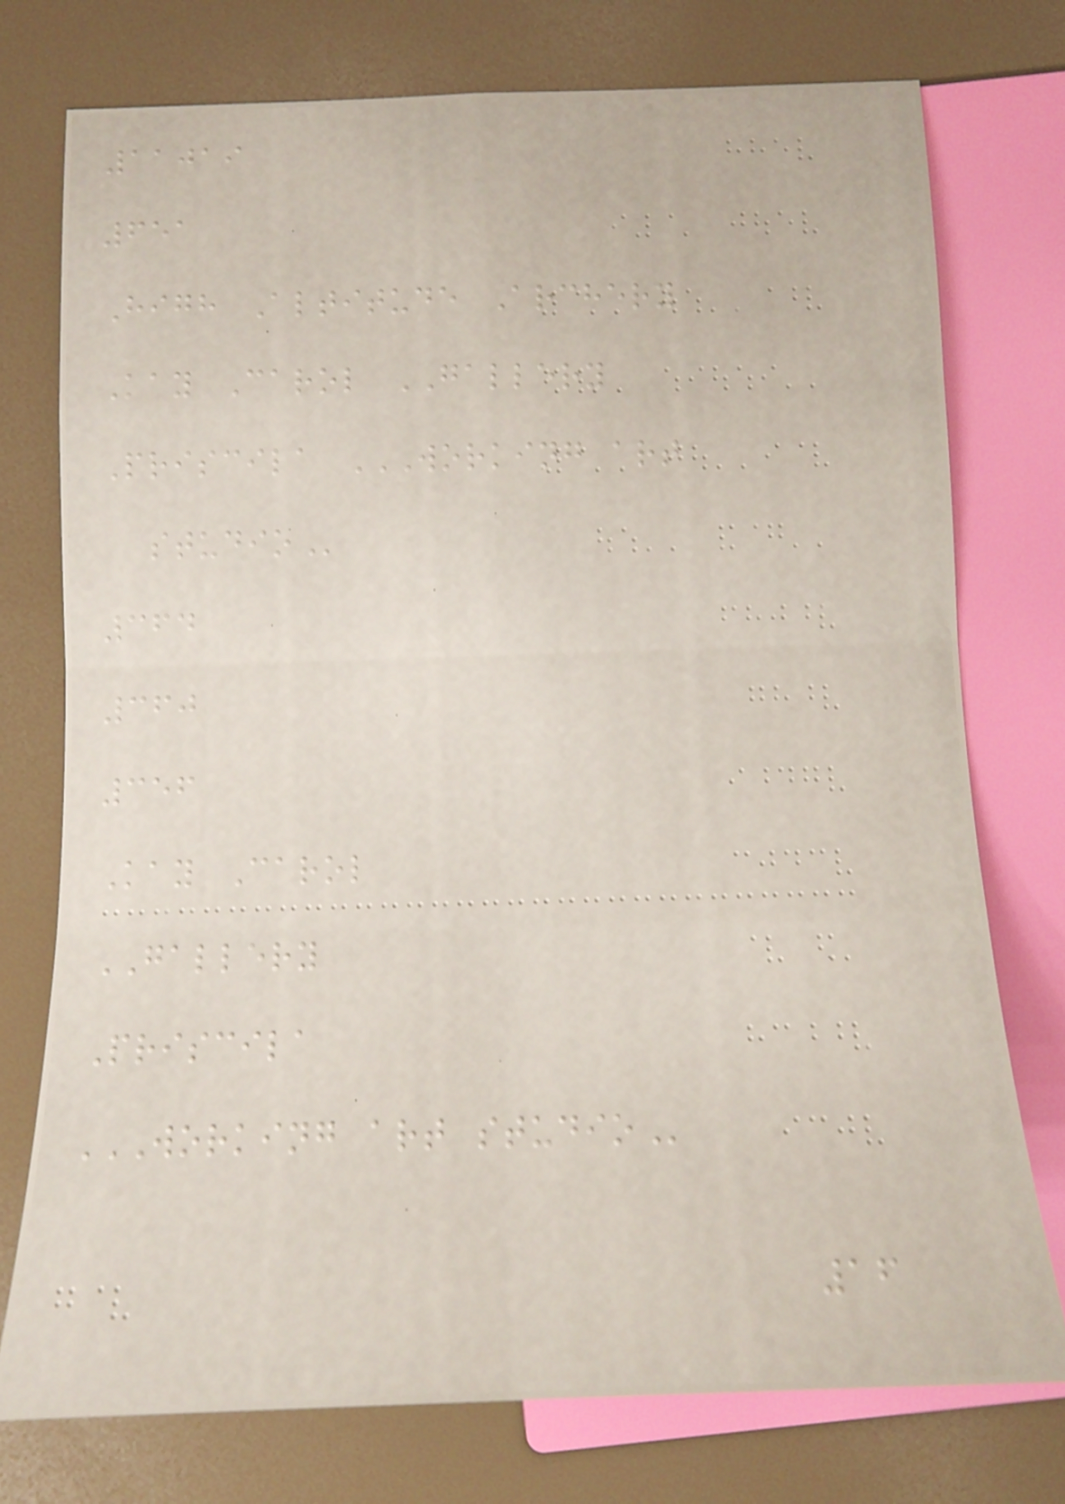11019
651
High Altitude Archery
Kay Carol GALLERY
Priscila WORKING ART
STUDIO
364
360
356
Kay Carol
GALLERY
Priscila
WORKING ART STUDIO
16
